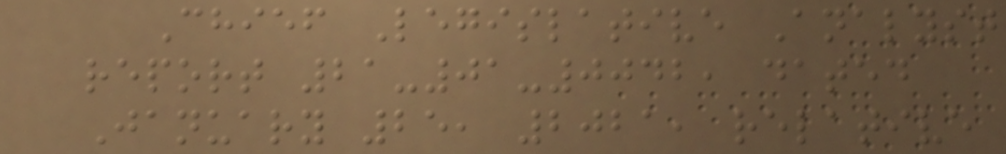Chief Legislative Analyst
report 21-01-0042, dated
January 25, 2021, relative
